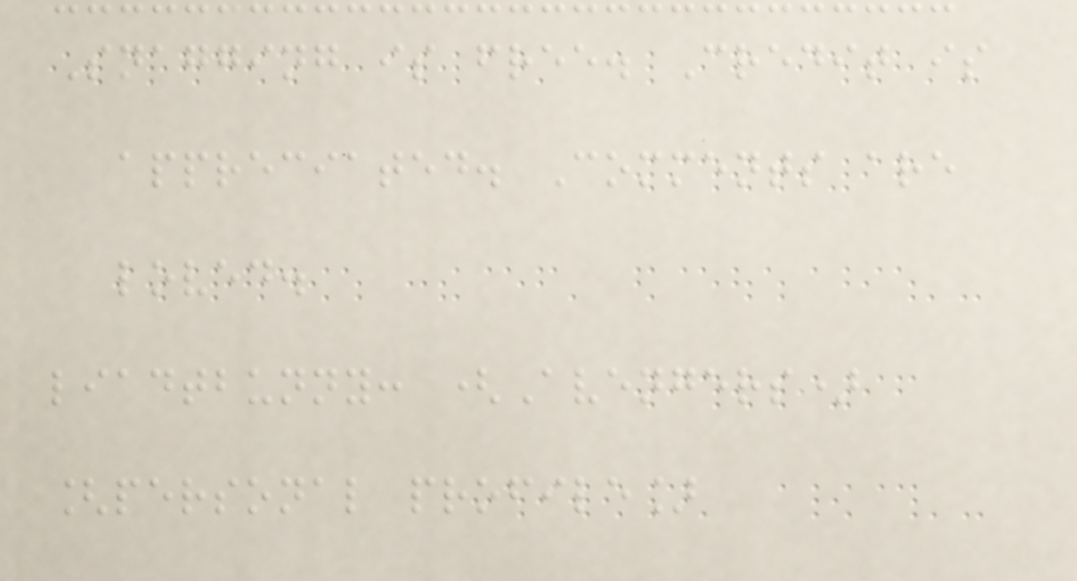Snagging is free. Credit is
appreciated. Comments are
loved.
liadtbunny: (Avengers)
[personal profile]
